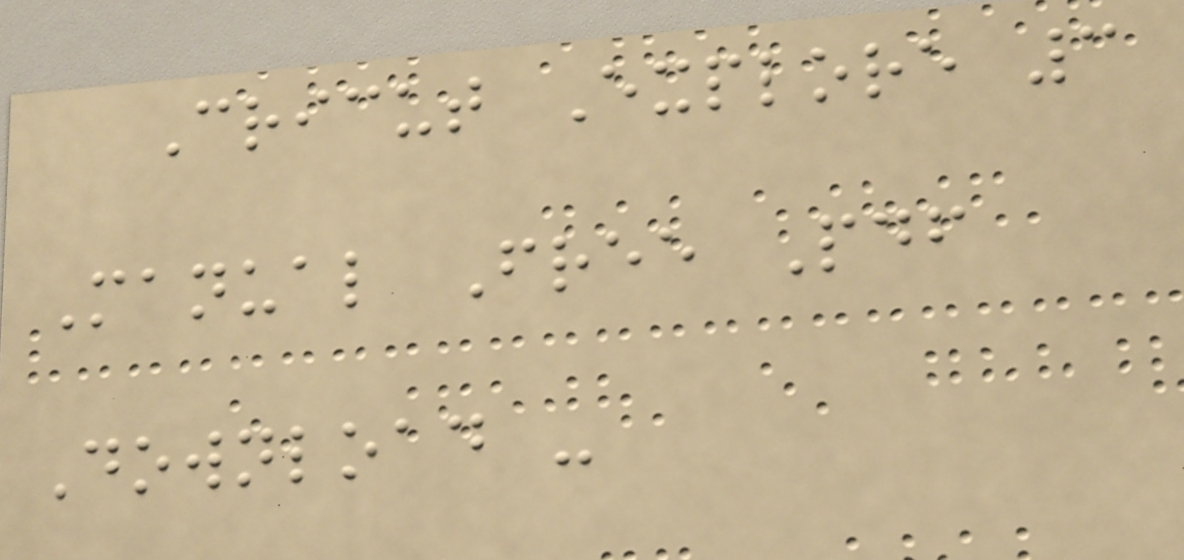Cricut Explore 3
Manual Free Pdf
Download -
